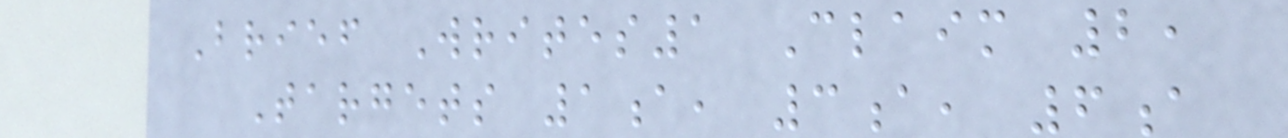Brief Writes1 Claim 2,
Targets 1a, 3a, 6a
